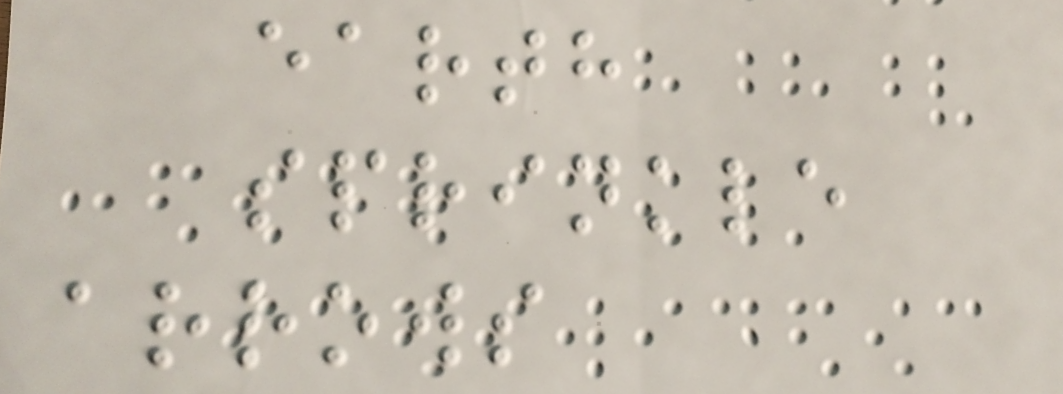earth
sprinkle
arrows
